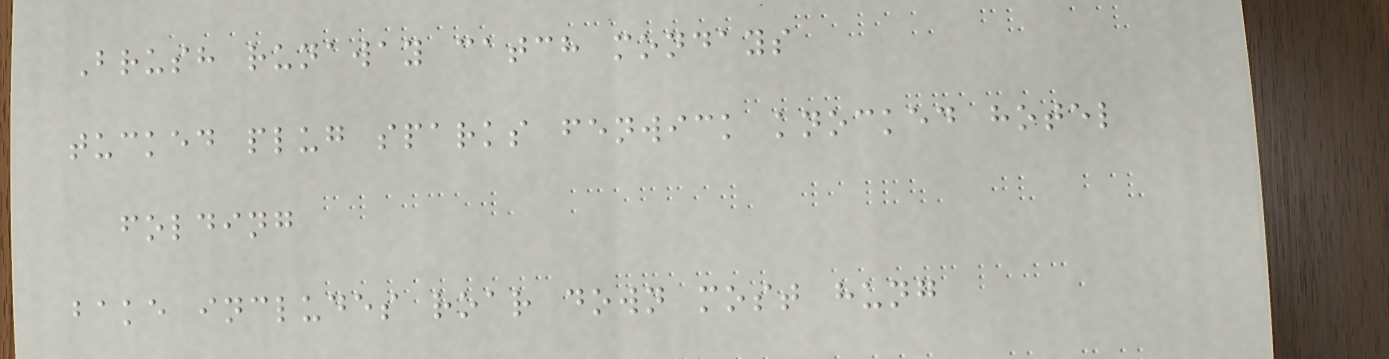Brush runaway catch mondays
tucked plug sparks fenwick knocked hotel
folding
bake includes roar down most hung
